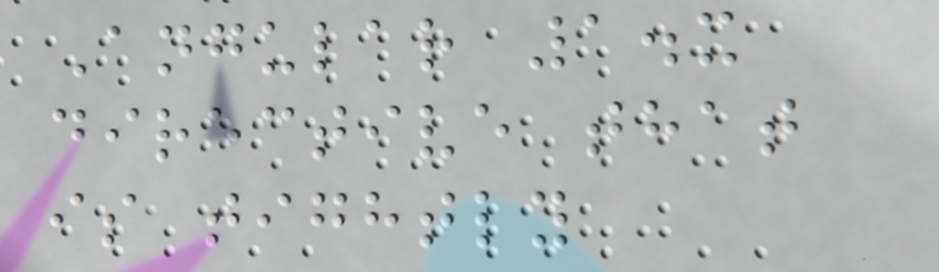Angular 1.x
directive that
is tightly
